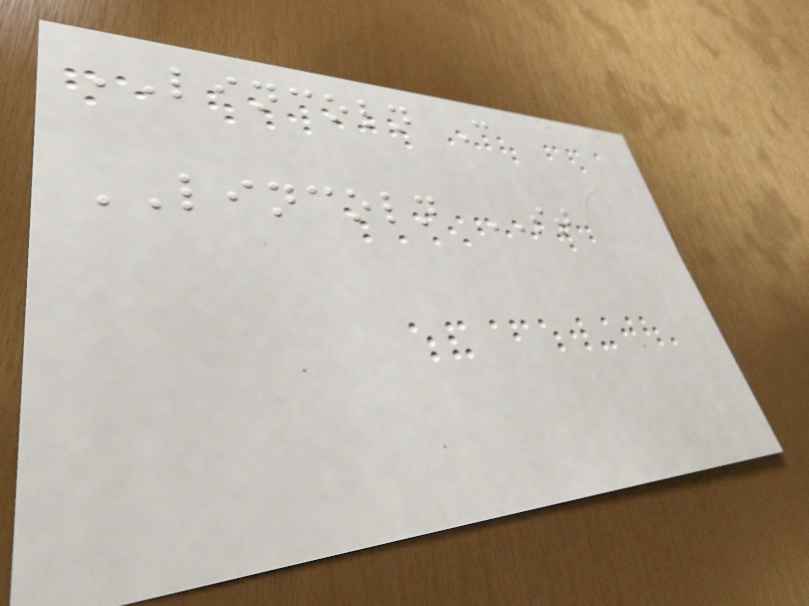LINCOLN C
LINCOLN ST
